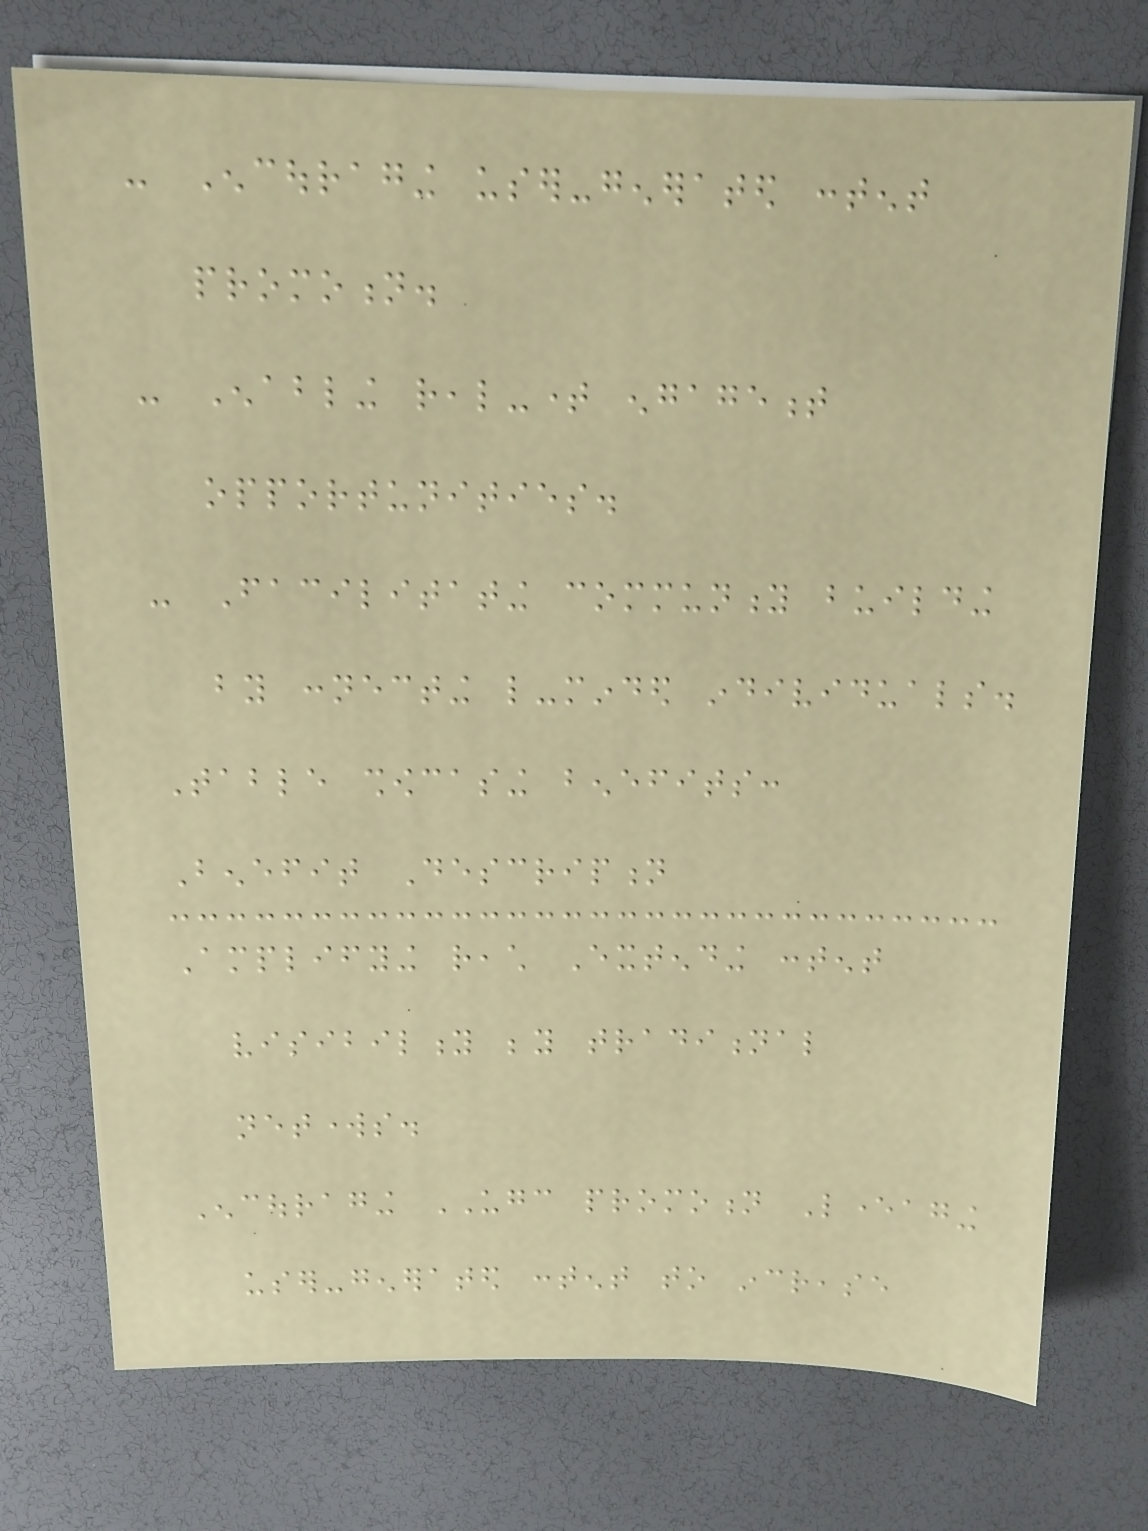- Encouraging user-generated content
promotion.
- Enabling real-time engagement
opportunities.
- Facilitating community building
by connecting like-minded individuals.
Table showcasing benefits:
Benefit Description
Amplifying reach Extending content
visibility beyond traditional
networks.
Encouraging UGC promotion Leveraging
user-generated content to increase
